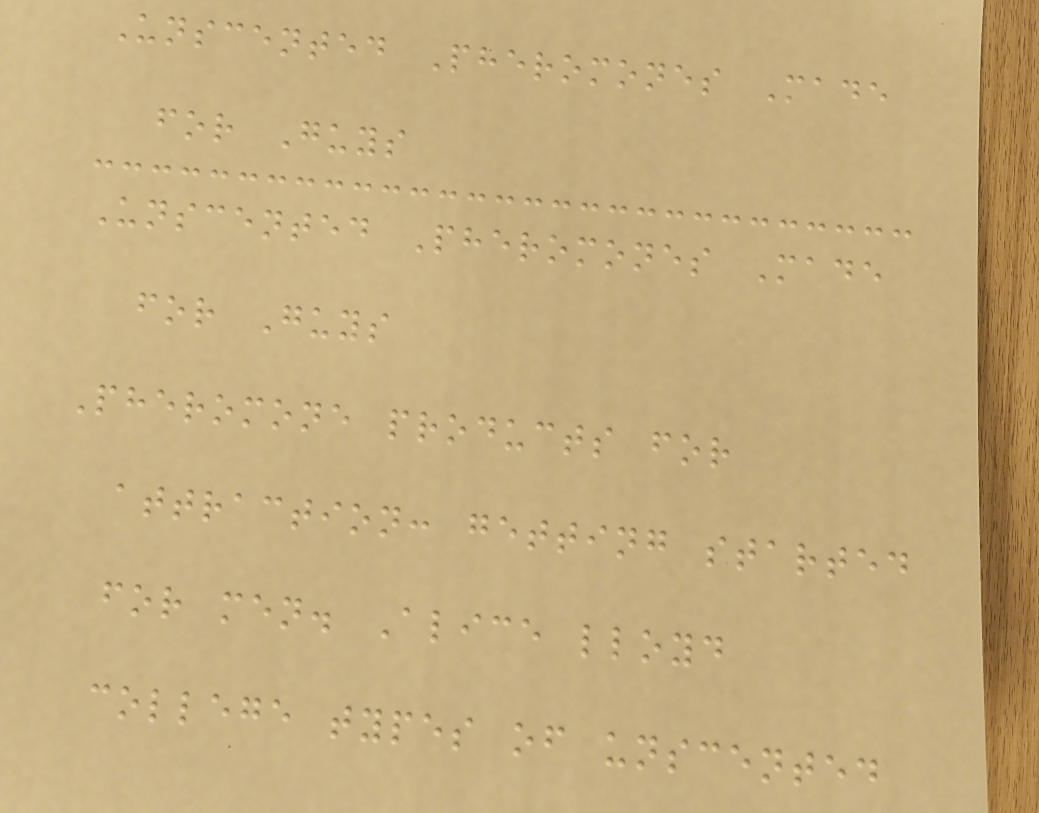Unscented Pheromones Made
for Guys
Unscented Pheromones Made
for Guys
Pheromone products for
attraction: getting started
for men. Alice lloyd
college types of unscented
